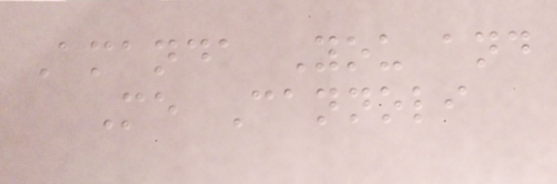Amanda You and
Me Cannoli
